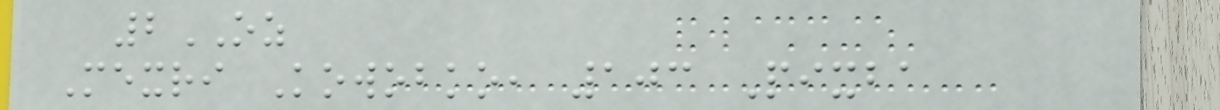2OZ
Mexri Kowobko, 103 Pixba
